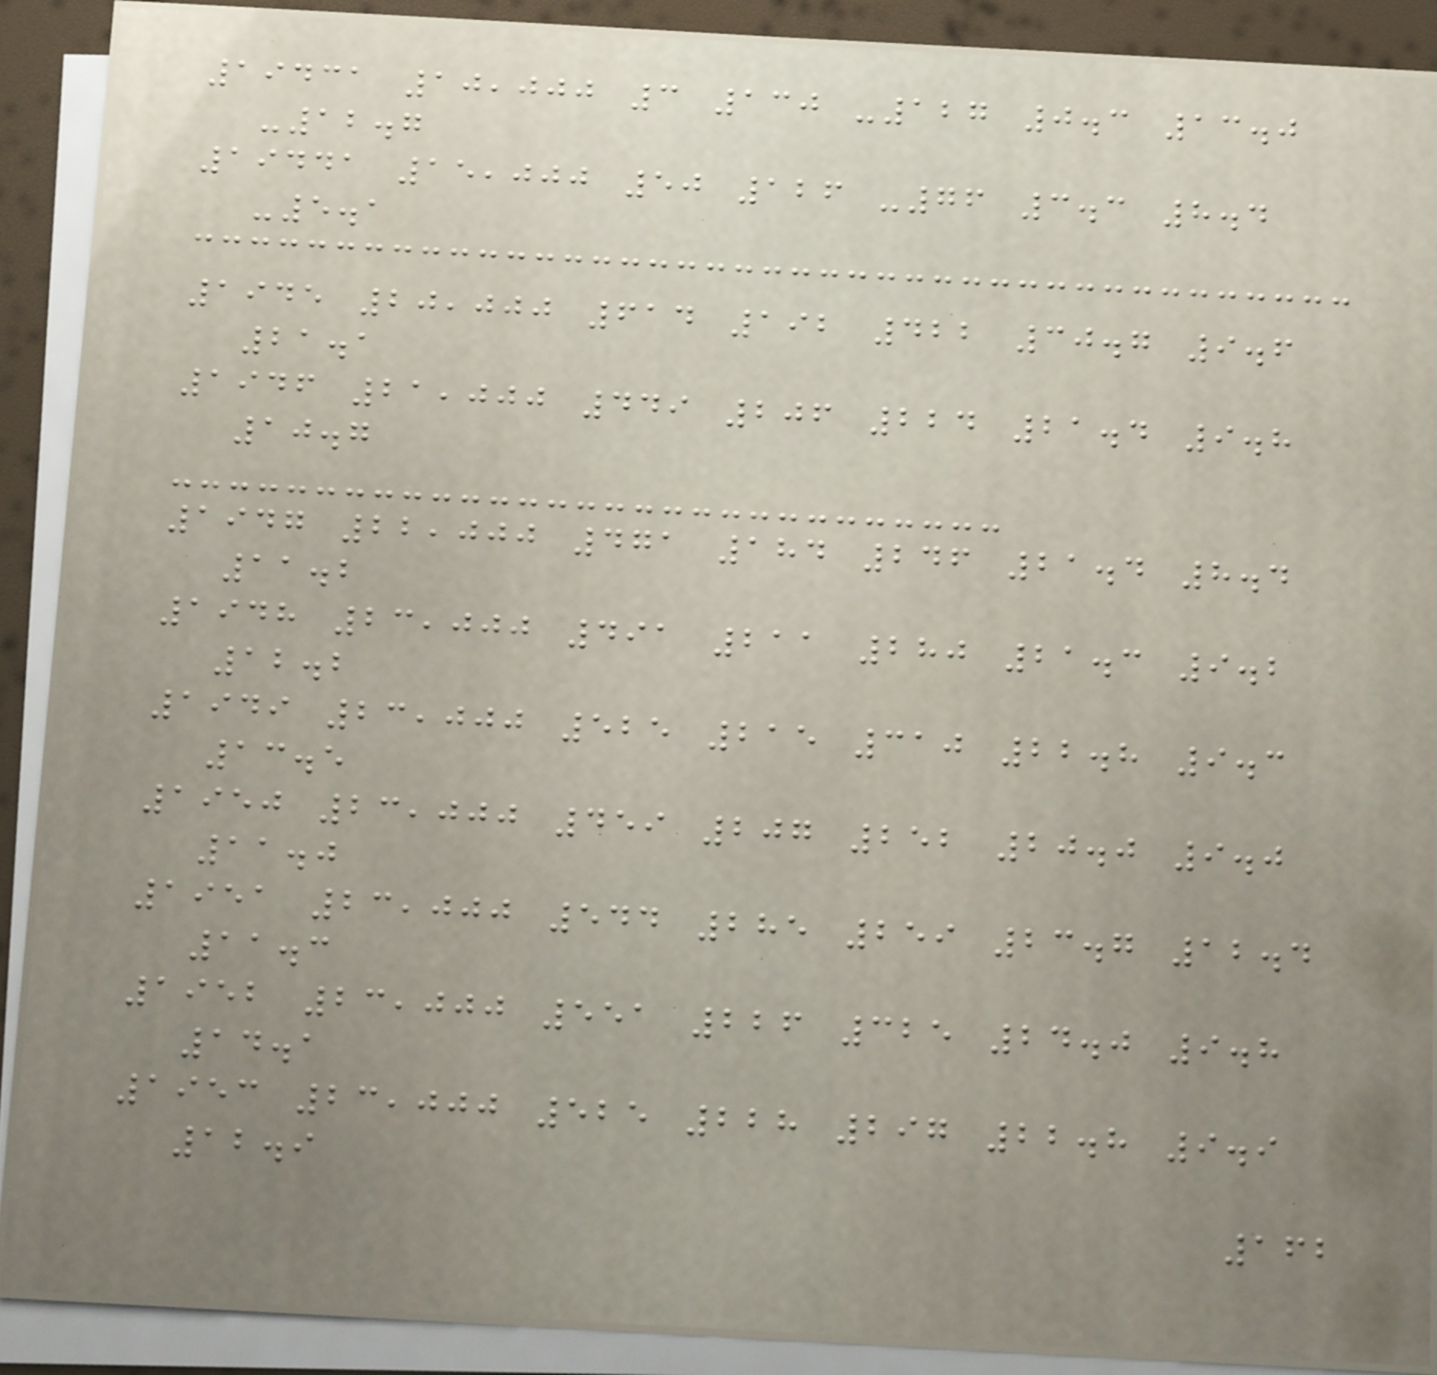19431 10,000 3 130 -127 0.3 13.0
-12.7
19441 15,000 50 126 -76 3.3 8.4
-5.1
1945 20,000 614 192 422 30.7 9.6
21.1
1946 21,000 449 206 224 21.4 9.8
10.7
1947 22,000 471 184 246 21.4 8.4
11.2
1948 23,000 491 211 280 21.3 9.2
12.2
1949 23,000 525 215 310 22.8 9.3
13.5
1950 23,000 459 207 252 20.0 9.0
11.0
1951 23,000 544 285 259 23.7 12.4
11.3
1952 23,000 551 226 325 24.0 9.8
14.1
1953 23,000 525 228 297 22.8 9.9
12.9
162
